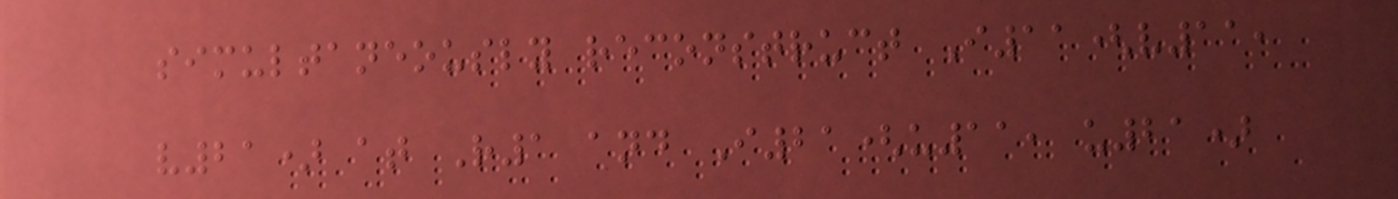simultaneously reconstruct I11(v11,
v21) at R1 and I21(u11, u21)
